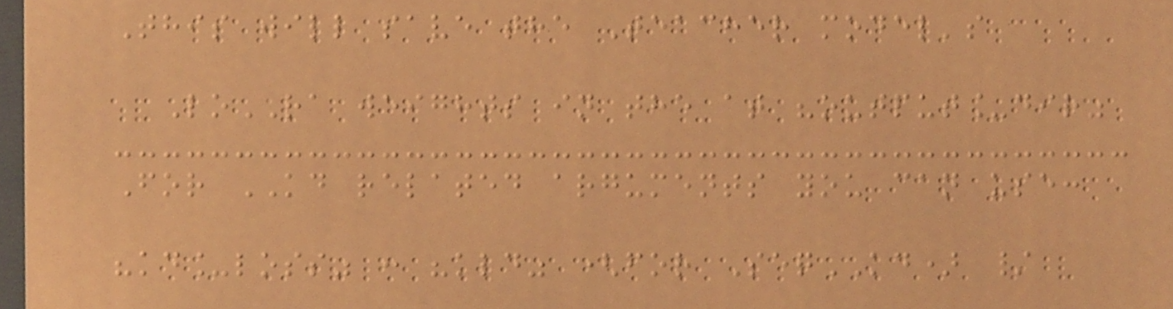This will save the Teacher model's
LoRA weights in the at "output_dir"
For KD related arguments you can use:
"kd_loss" : "kld" (for SeqKD) /
